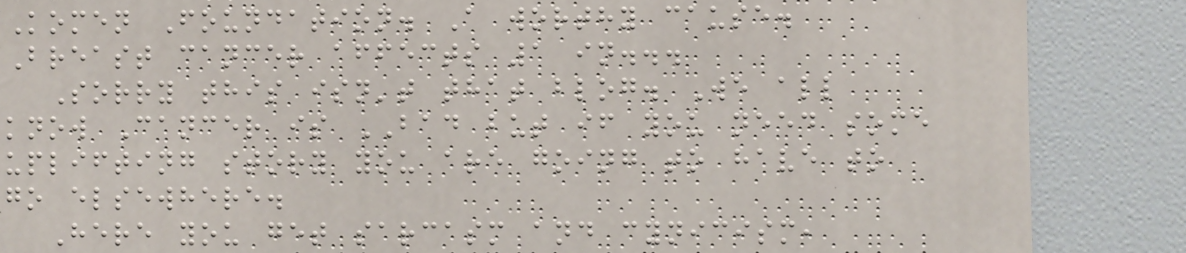Komen Foundation. A worthy cause.
Breast cancer affects 1 in...
Sorry this isn't that blog. We all
know Cancer is BAD but if you need some
uplifting story you are going to have to
go elsewhere.
Here you get sarcasm and cynicism,
